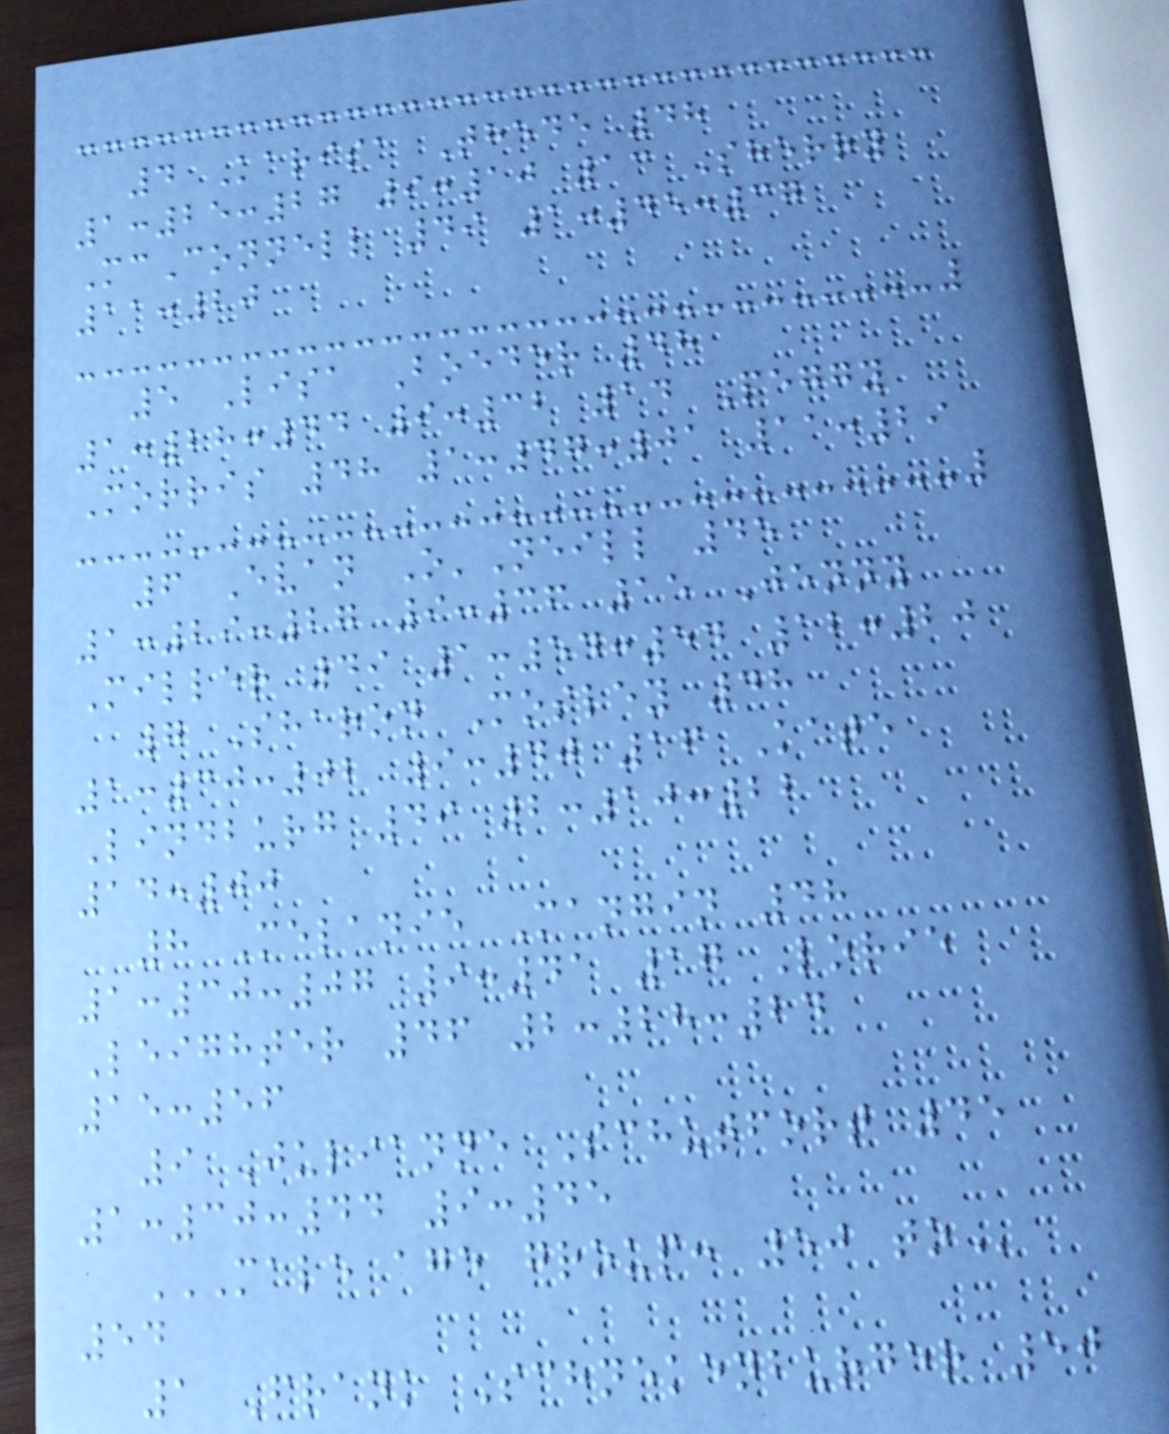4 Karisa Thede 48
1:25:27 9:10 13 Sherry
McConnell 49 1:45:37
11:20
5 Lisa Boeder 48
1:28:44 9:32 14 Peggy
Morris 48 1:47:01 11:29
6 Evan O'Neill 45
1:29:27 9:36 15 Jenny
Miller 49 1:54:54 12:20
7 Sharon Mosley 48
1:30:02 9:40 16 Kate
Lindburg 49 2:10:22
14:00
8 Melanie Mangin 48
1:30:07 9:41 17 Lorie
Leighter 46 2:28:24
15:56
9 Julianne Schutfort 45
1:30:44 9:45
MALE AGE GROUP: 50 TO
54
1 Frank Schnekenburger 50
